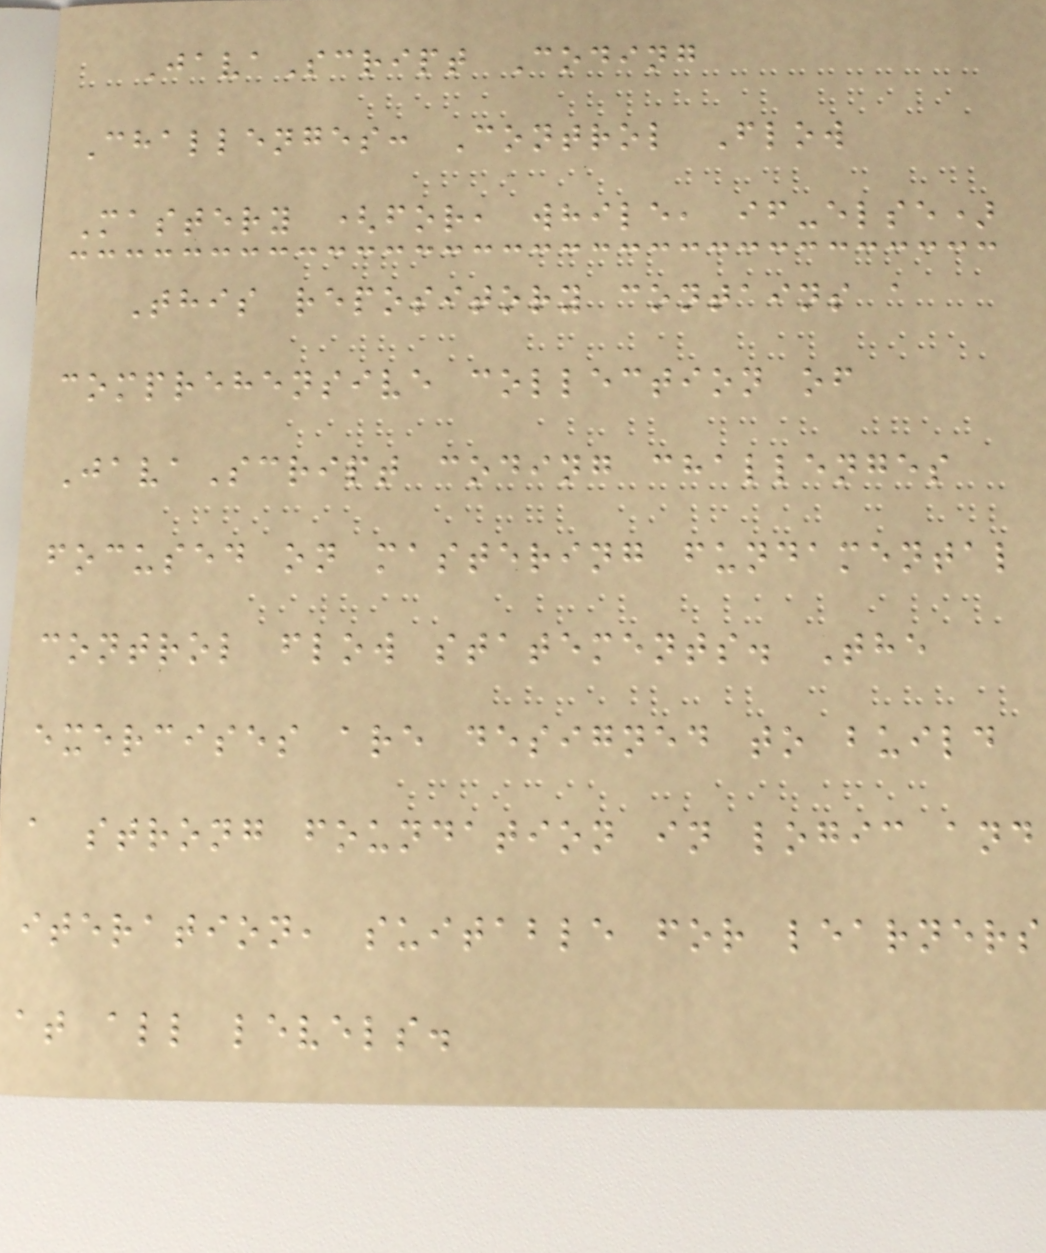JavaScript Coding
Challenges: Control Flow
Mastery (for, while, if-else)
This repository contains a
comprehensive collection of
JavaScript coding challenges
focused on mastering fundamental
control flow statements. The
exercises are designed to build
a strong foundation in logic and
iteration, suitable for learners
at all levels.
